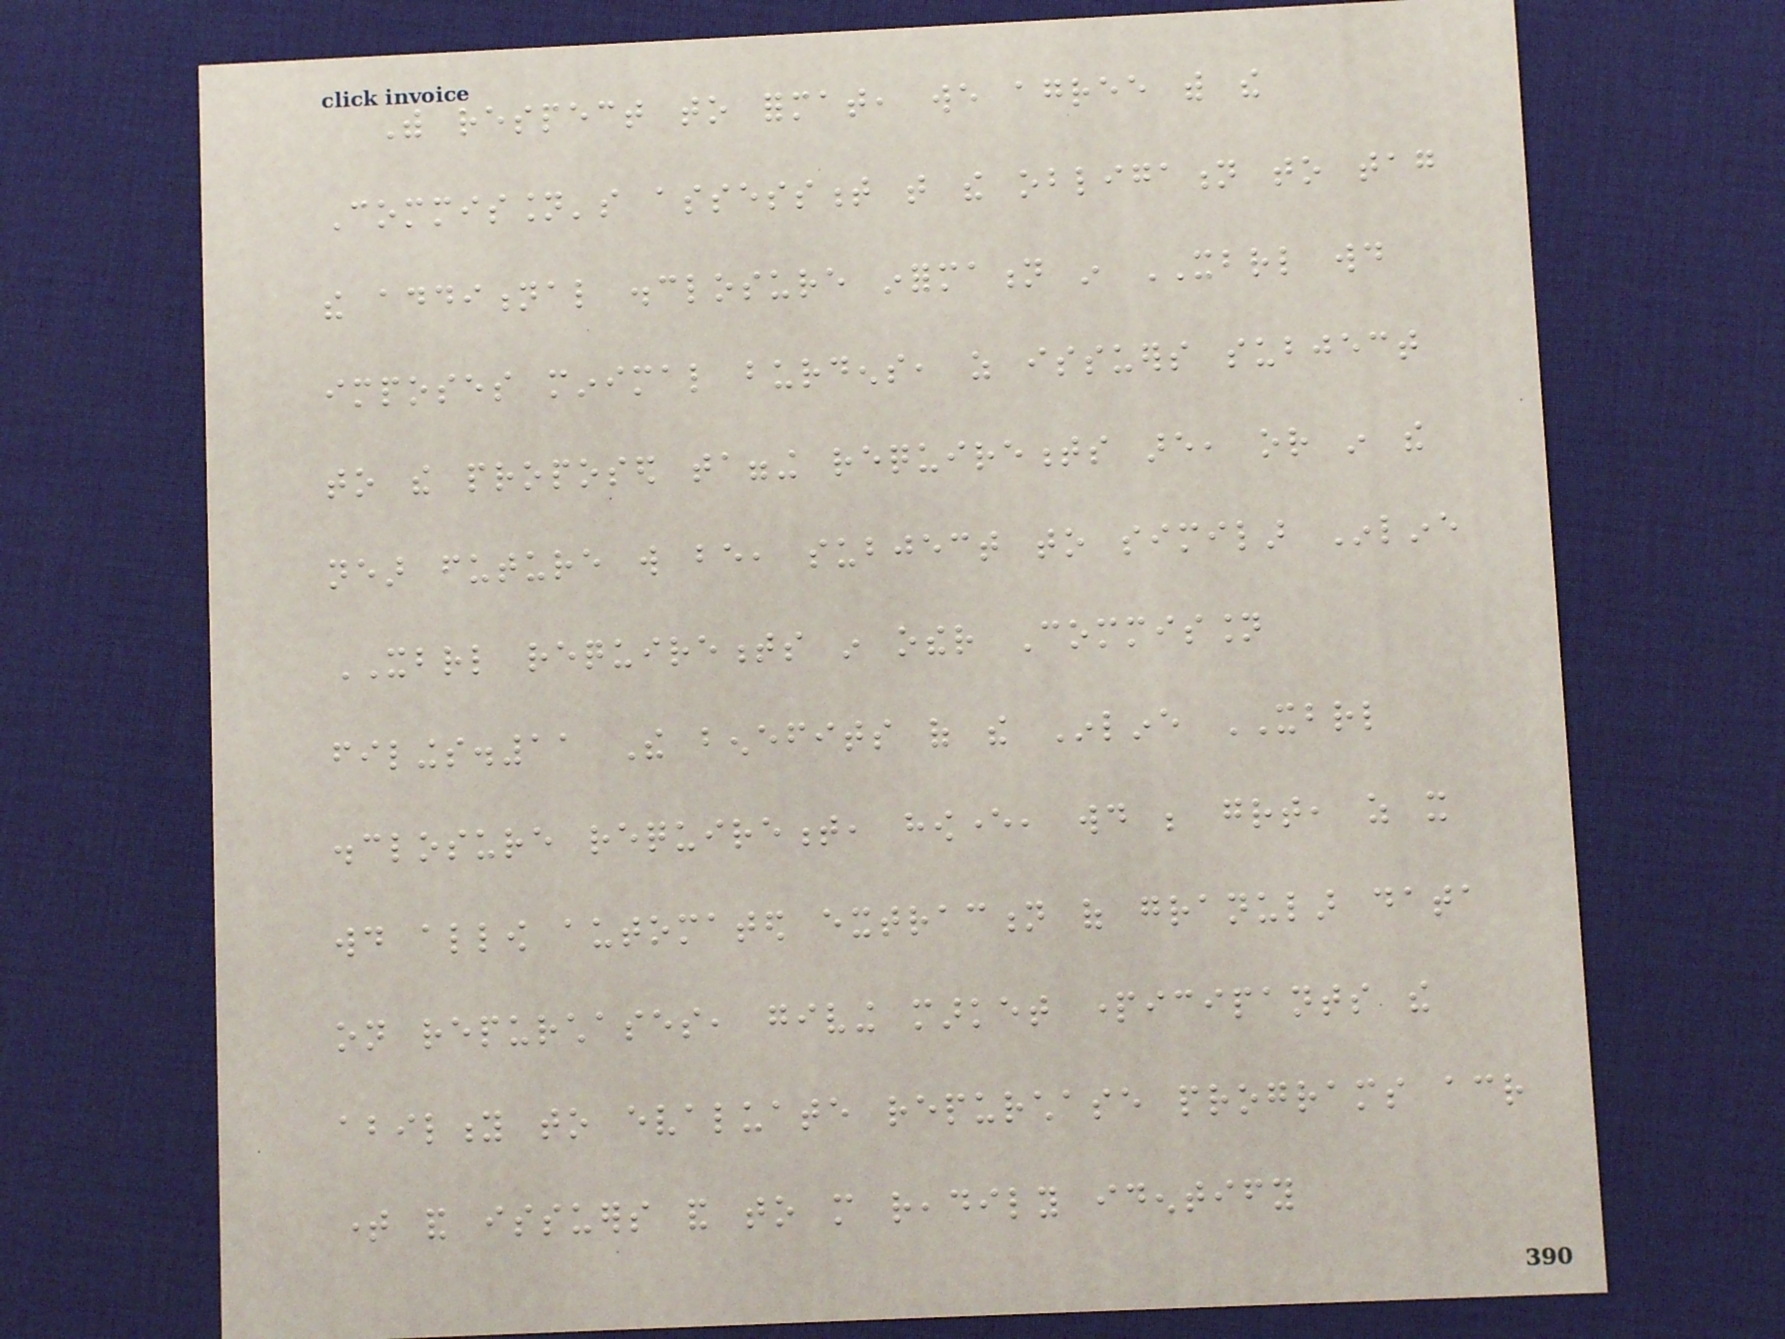With respect to format, we agree with the
Commission's assessment that the obligation to tag
the additional disclosure information in XBRL would
imposes minimal burdens, as issuers subject
to the proposed tagging requirements are, or in the
near future will be, subject to similar Inline
XBRL requirements in other Commission
filings.11 The benefits of the Inline XBRL
disclosure requirement, however, would be great, as it
would allow automated extraction of granular data
on repurchases, giving market participants the
ability to evaluate repurchase programs across
time and issuers and to more readily identify
